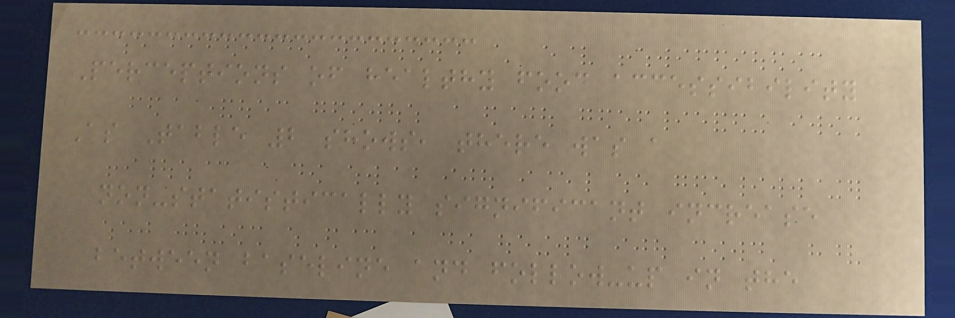Perceptions of healthy food accessibility
As Table 2 shows, there was a
non-statistically significant increase
between baseline and follow-up in the
